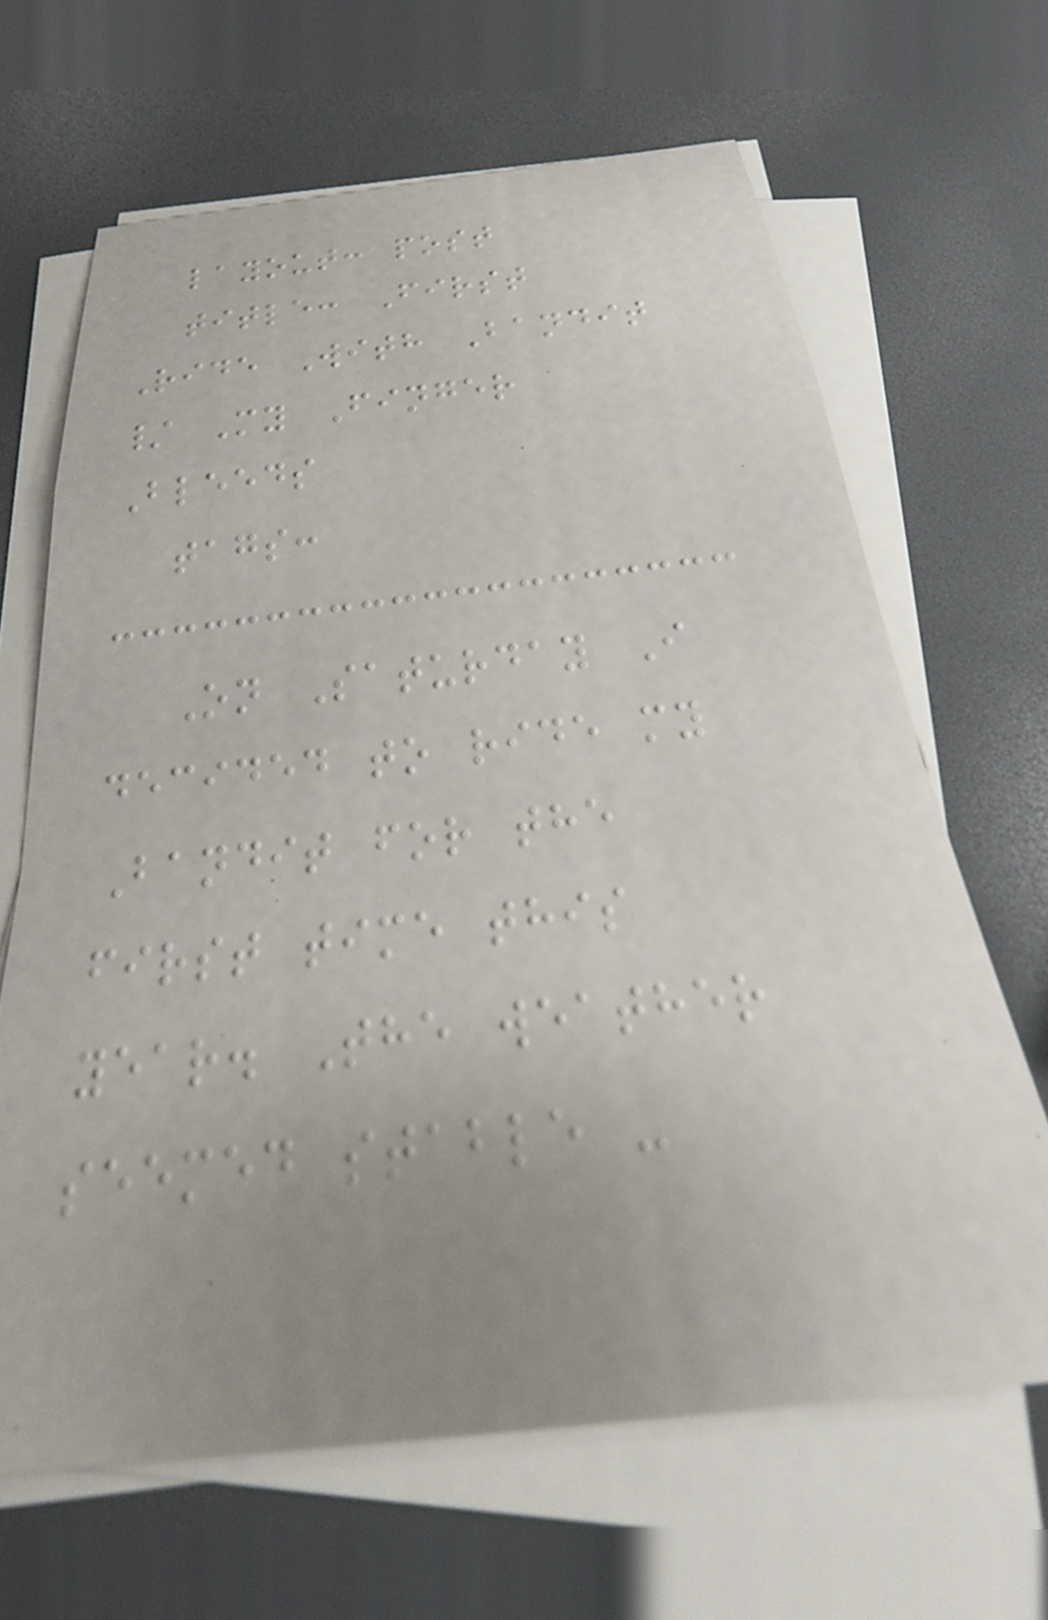layout: post
title: First
Ride With Bandit
/ My Finger
Bleeds
tags:
On Saturday I
decided to ride my
Bandit for the
first time this
year. The weather
seemed stable -
